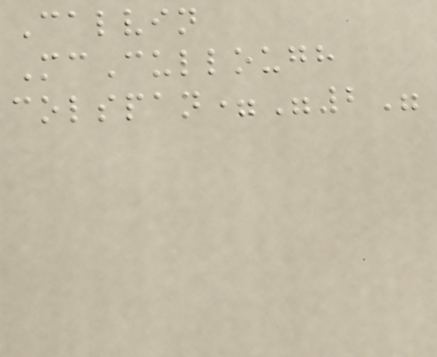Calvin
McCullough
colspan="2"
